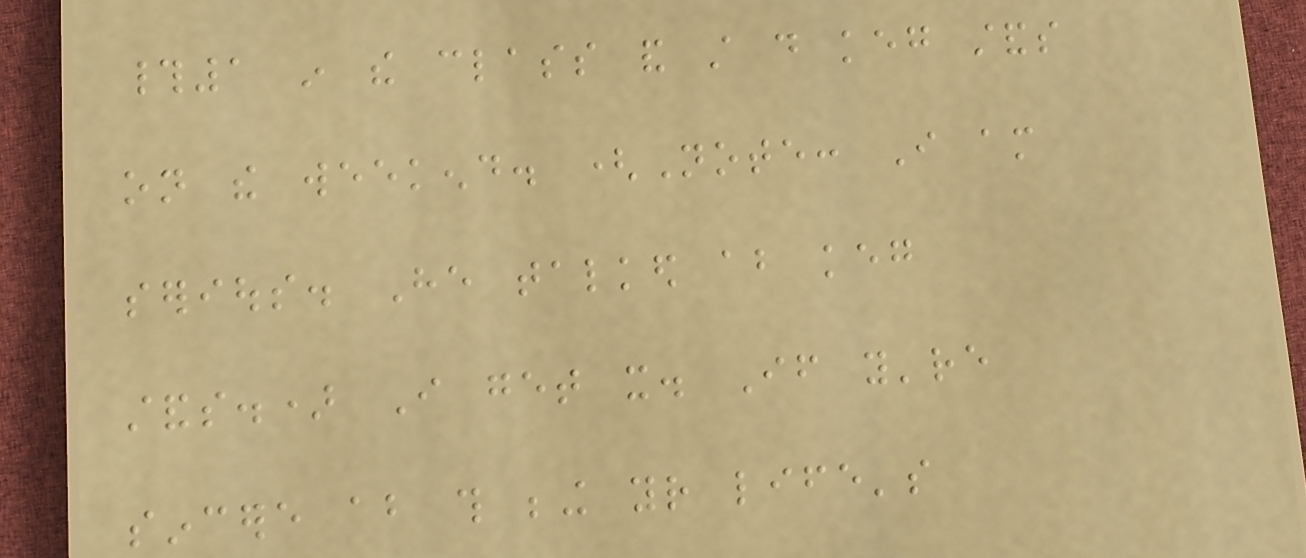#1 in the class and still do keg stands
on the weekend. (Note: I am
serious. He talked about keg
stands.) I get it. If you're
sincere about this being your life's
